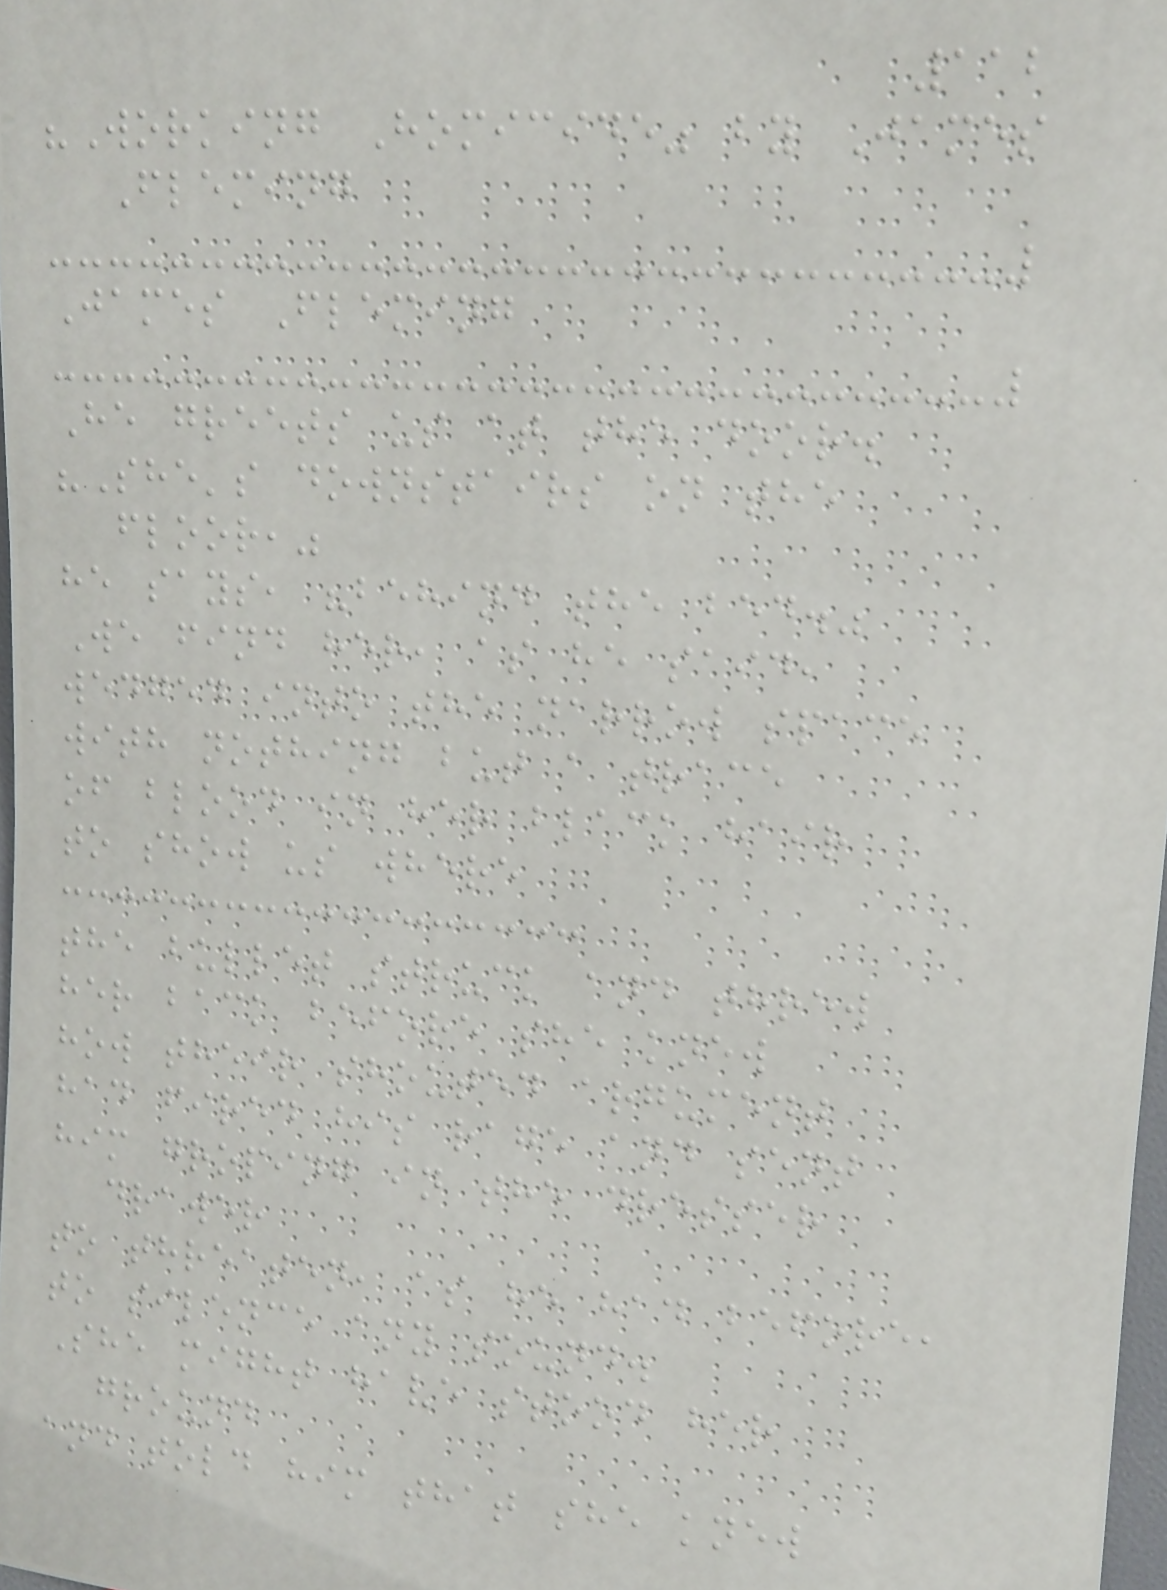112
"Working Homicide" by James
Fleming
James Fleming
He greets us at the door.
"She's downstairs on the
floor,"
he says, "behind the bed."
We find her, as he said,
wedged into the narrow space
with nothing but a trace
of blood in her black hair
to show us where
the bullet struck and threw
her back before she knew
how their shouted argument
had fired his rage and sent
him groping in the dresser
drawer
to threaten, as he had before,
to silence any sound.
She might have stood her
ground
and told him that she knew
